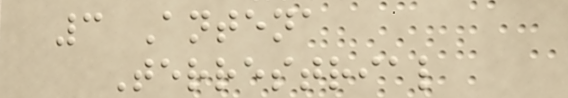3 Antena
Terrestrial
